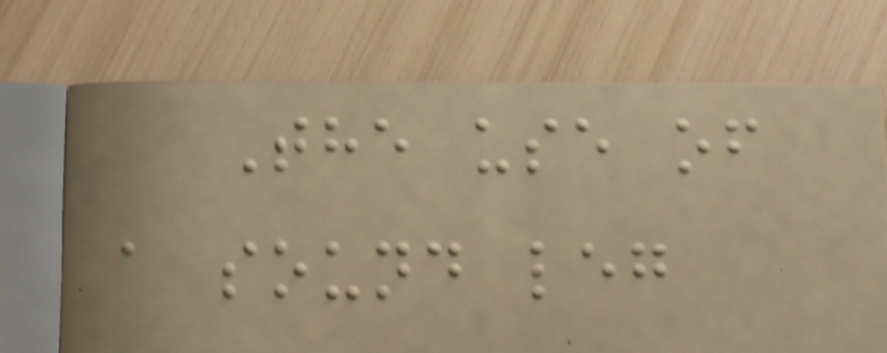The use of
a sound leg
